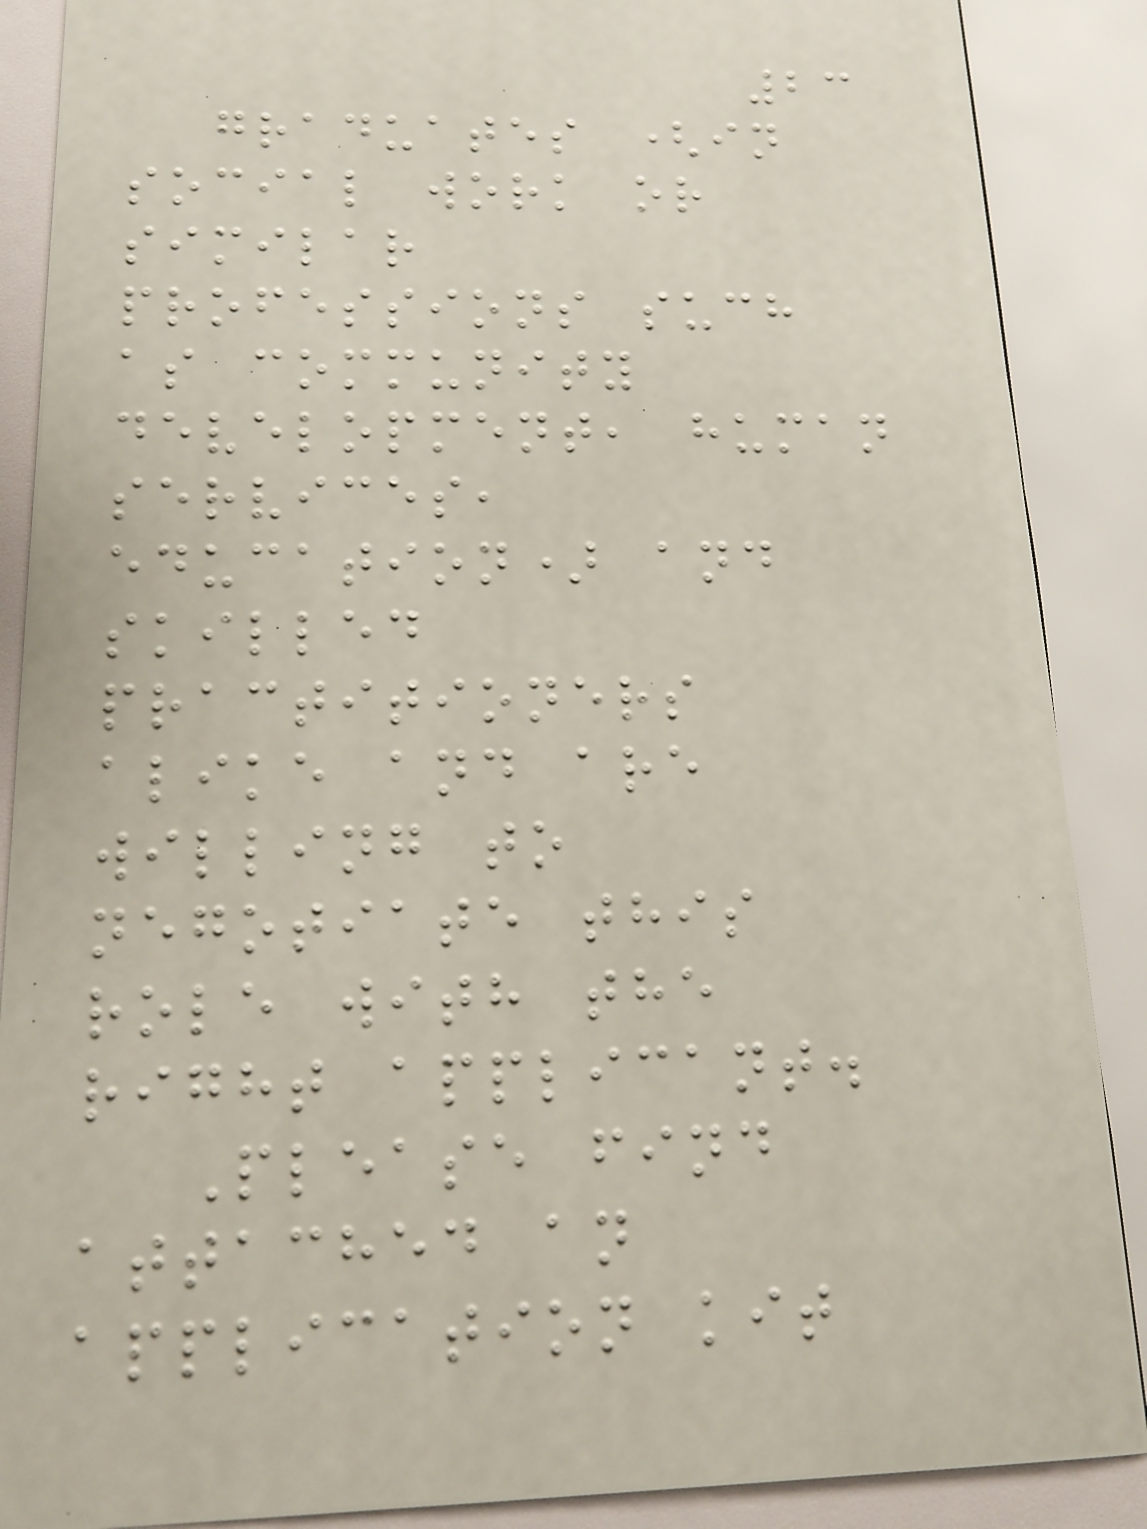23
graduates (in
social work or
similar
professions such
as community
development, human
services,
education) and
skilled
practitioners
alike and are
willing to
negotiate this
role with the
right applicant.
Please find
attached an
application kit
